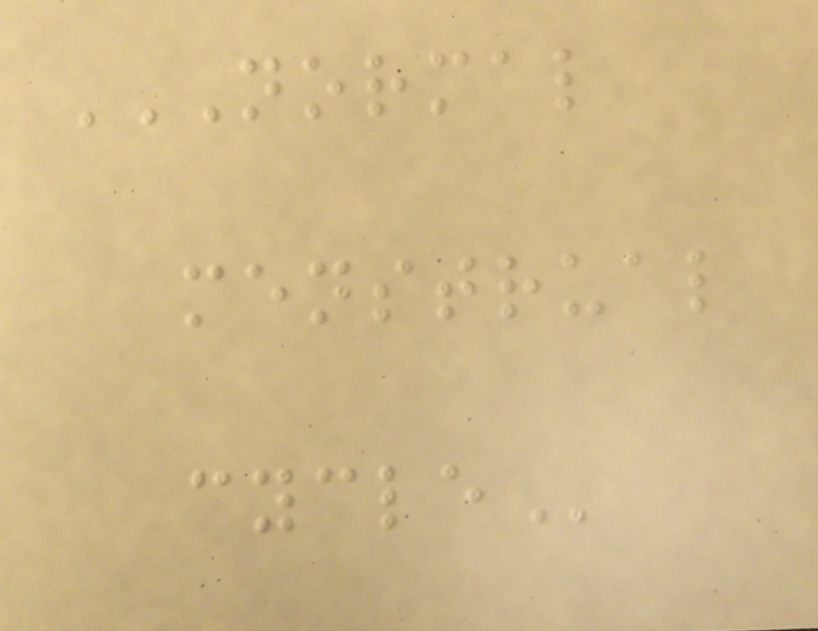NORMAL
MENSTRUAL
CYCLE
